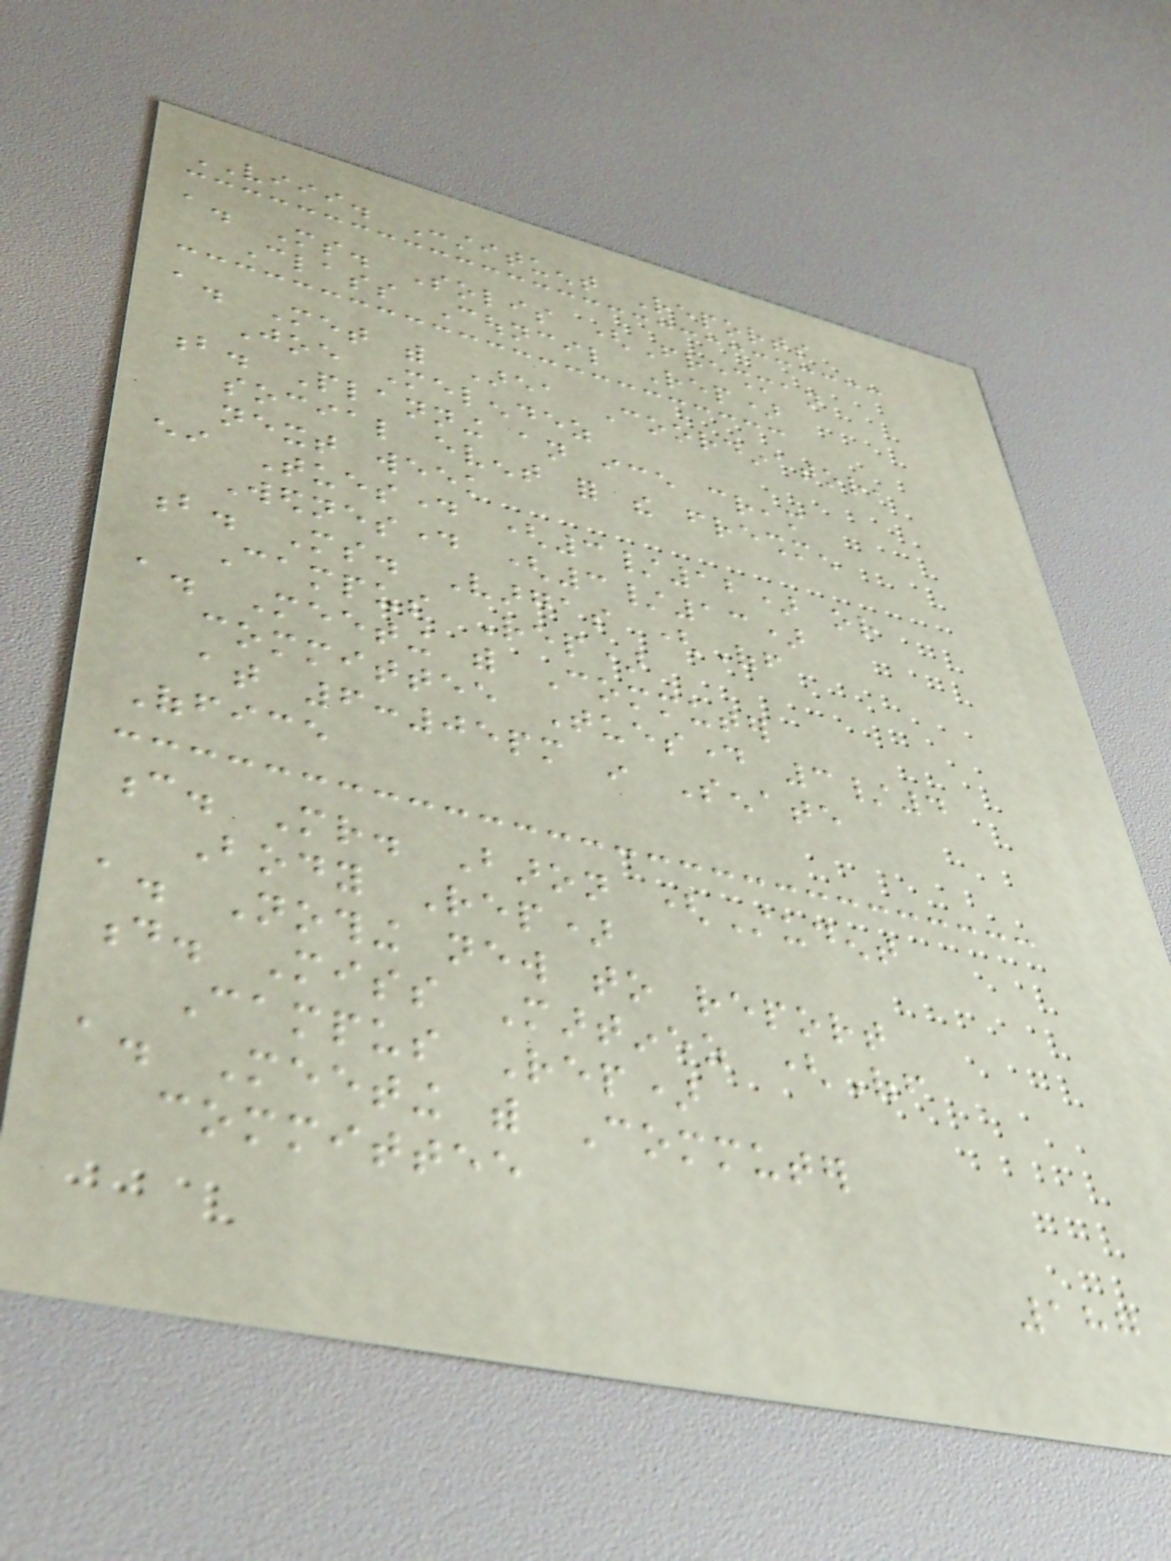VIII. Constituent Reports
a. Ms. Solis (Freshman
Class Council Rep)
a. Met with Area Coordinator,
Joe Melendez
b. Planning an ice cream
social event for the freshmen
next week
either Tuesday (3/12) or
Wednesday (3/13)
b. Ms. Vargas (Off
Campus Rep)
a. Meeting with Commuter
committee Tuesday 3/4
at 6:05pm in Senate
Office
c. Mr. Baron (Student
Body Rep)
a. Nothing new to report
d. Miss Martinez (Off
Campus Rep)
a. Meeting with Commuter
committee
187
